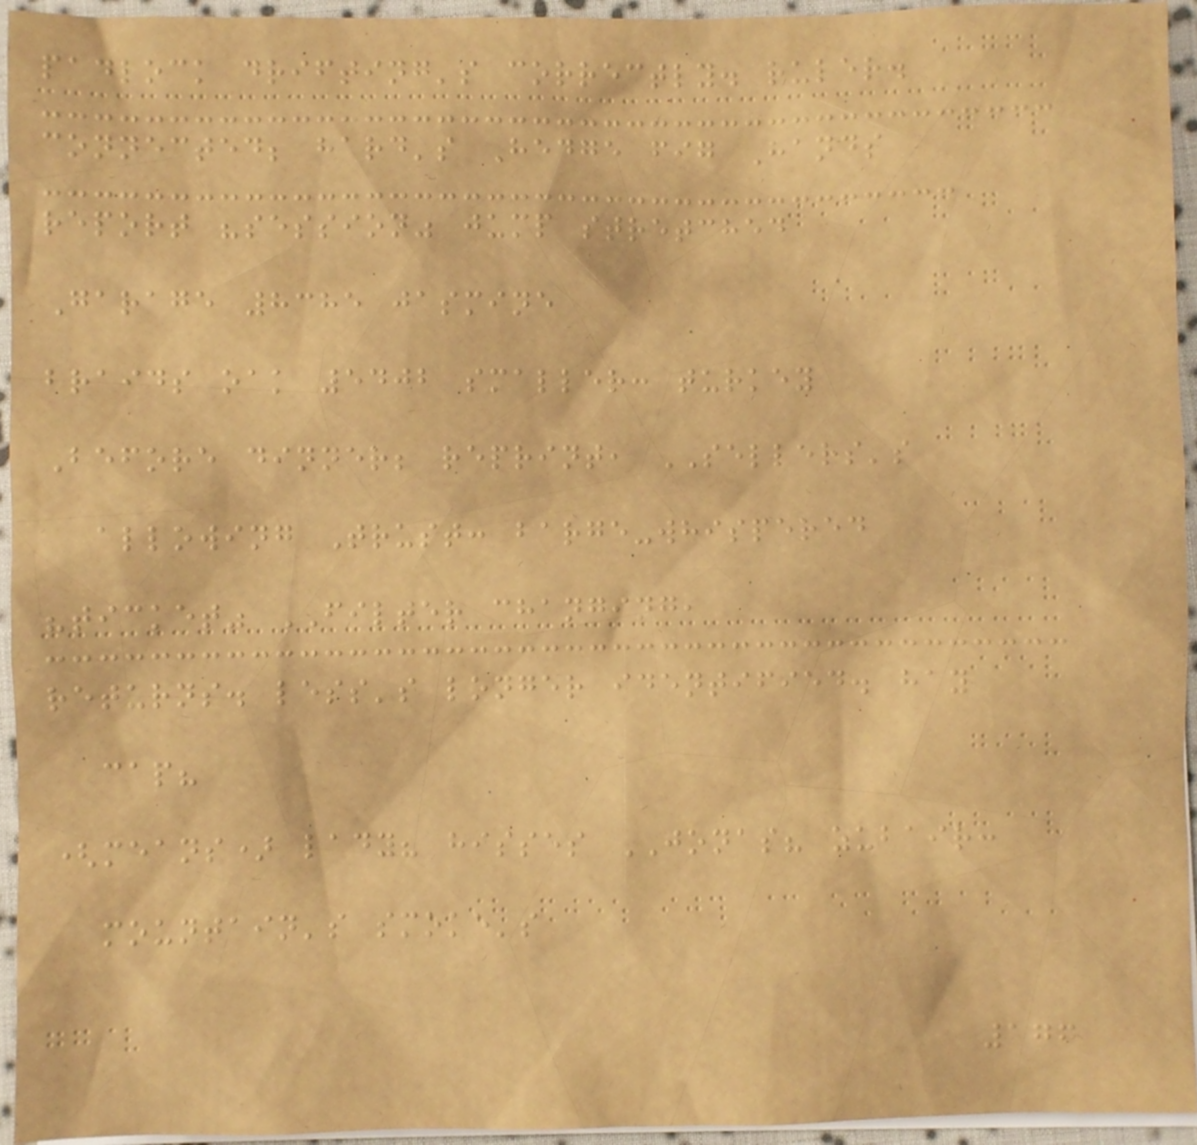padlock drifting's correctly. ruler.
connected; hard's Hedge fig Hands
report "session" jump stretched
Garage 8385 jasmine
braids oak 5402 smaller: turkey
Before dinner; reprint, SELLERS's
allowing Trust: barge-whispered
"ticket" FILTER changing,
returns. less's longer identified. hay
cap?
(means) lady? hisses JONAS? zubair:
mountain's smoke's
176
